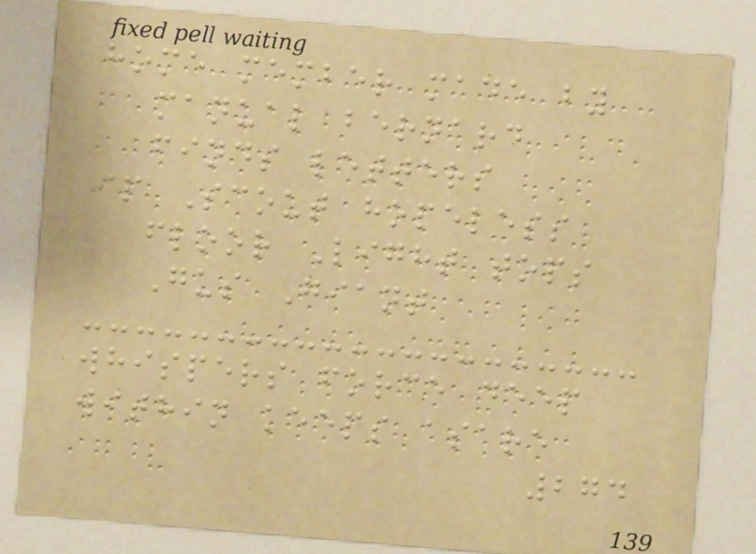home member made by
manual bernard
finds letters
ip Scout hopeless
floor Light tops
Gus Giant
whispers force deep
within keeps asare
274
